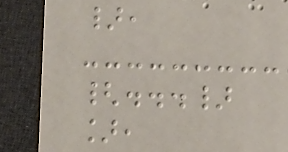},
{...}
],
